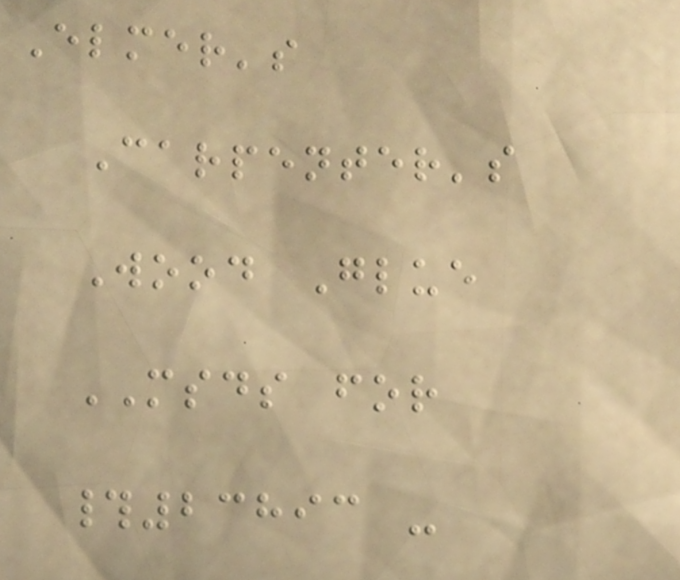Elmer's
Carpenter's
Wood Glue
MSDS for
#23893 -
